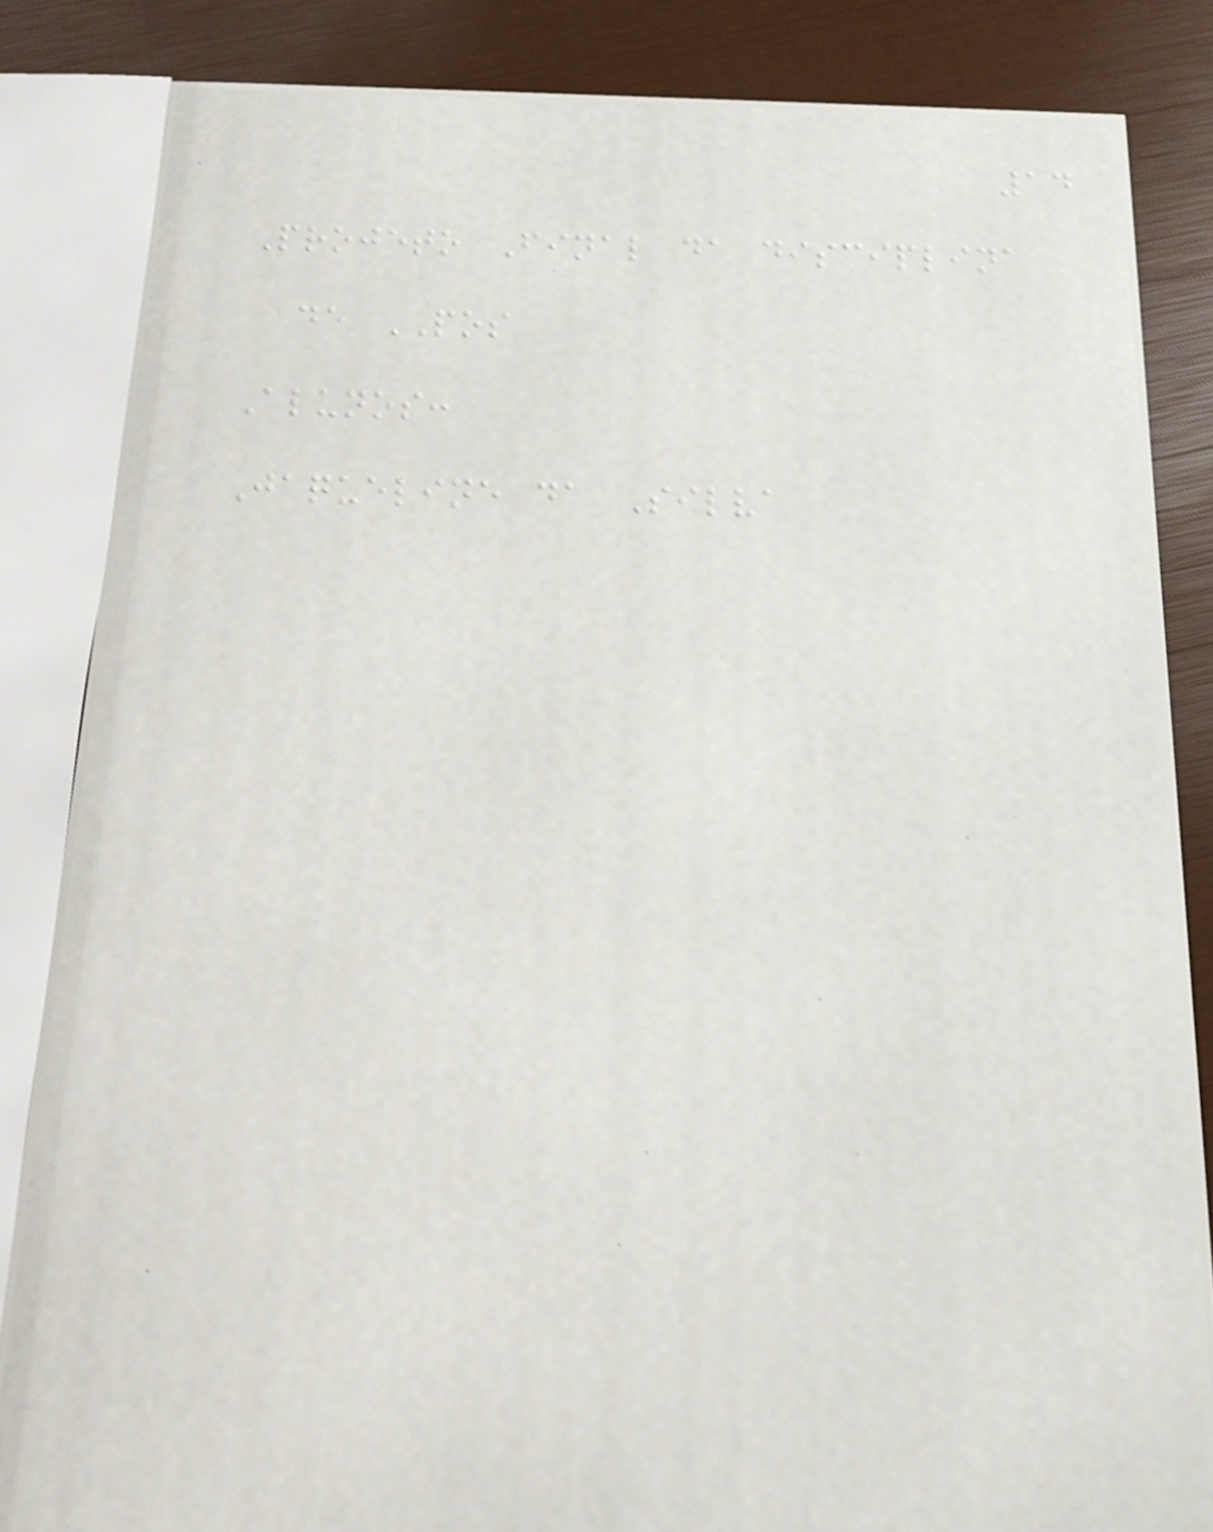14
Projeto Final da disciplina
de POS
Alunos:
Jaqueline da Silva
